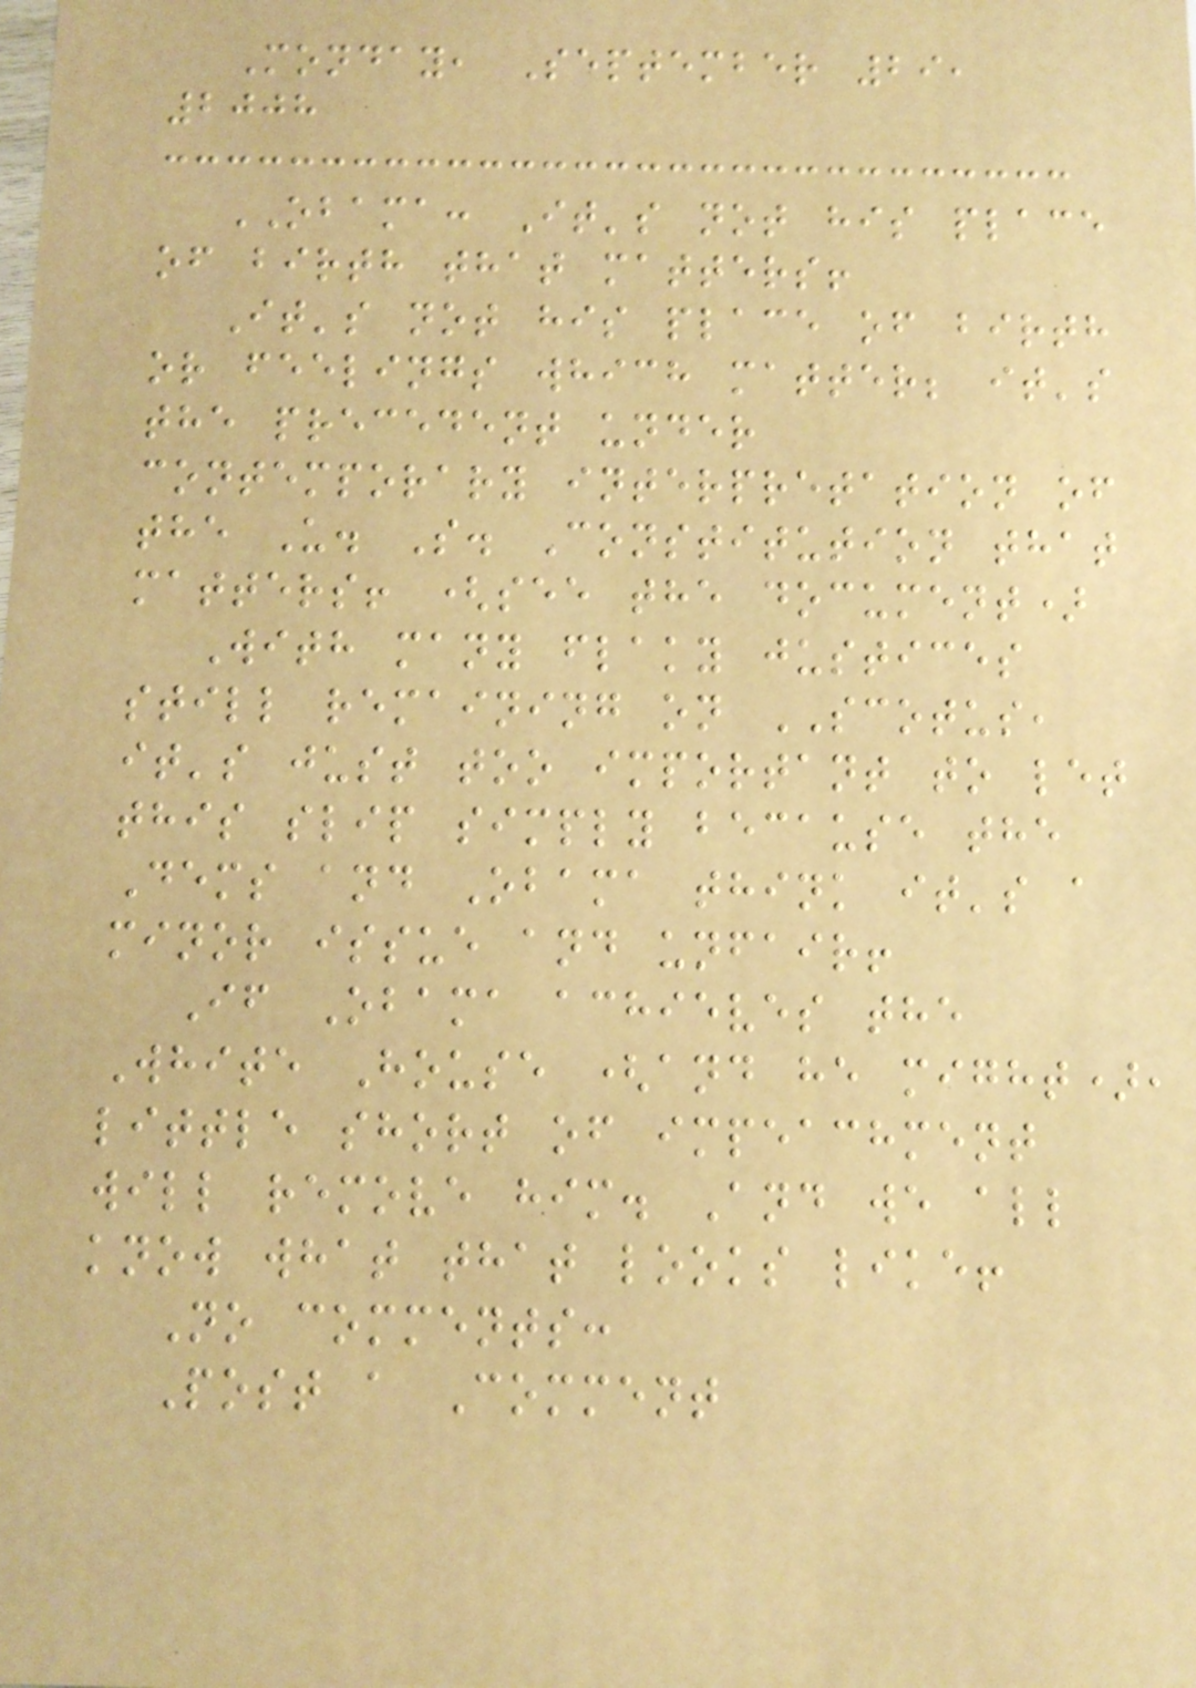Monday, September 29,
2008
OBAMA: It's not his place
of birth that matters!
It's not his place of birth
or feelings which matter; it's
the precedent under
contemporary interpretation of
the U. S. Constitution that
matters! (see the document)
With many flaky justices
still remaining on SCOTUS,
it's just too important to let
this slip simply because the
Dems and Obama think it's a
minor issue and unfair!
If Obama achieves the
White House (and he might),
little short of impeachment
will remove him. And we all
know what that looks like!
No comments:
Post a Comment
